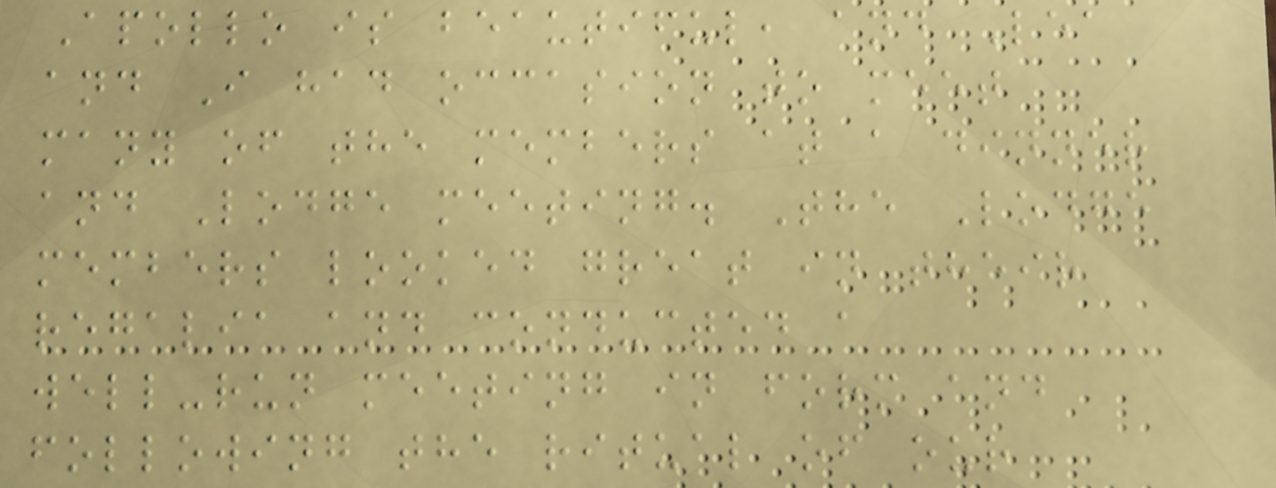Apollo is beautiful, and Lea
and I had occasion to meet
many of the members at a dinner
and Lodge meeting. The Lodge
members looked great in their
regalia and conducted a
well-run meeting in form and
following the ritual of our
